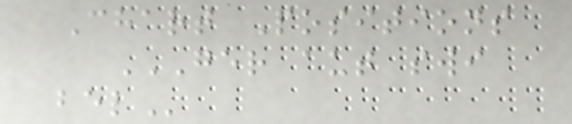Chart Positions
GER AUT SWI
BEL
